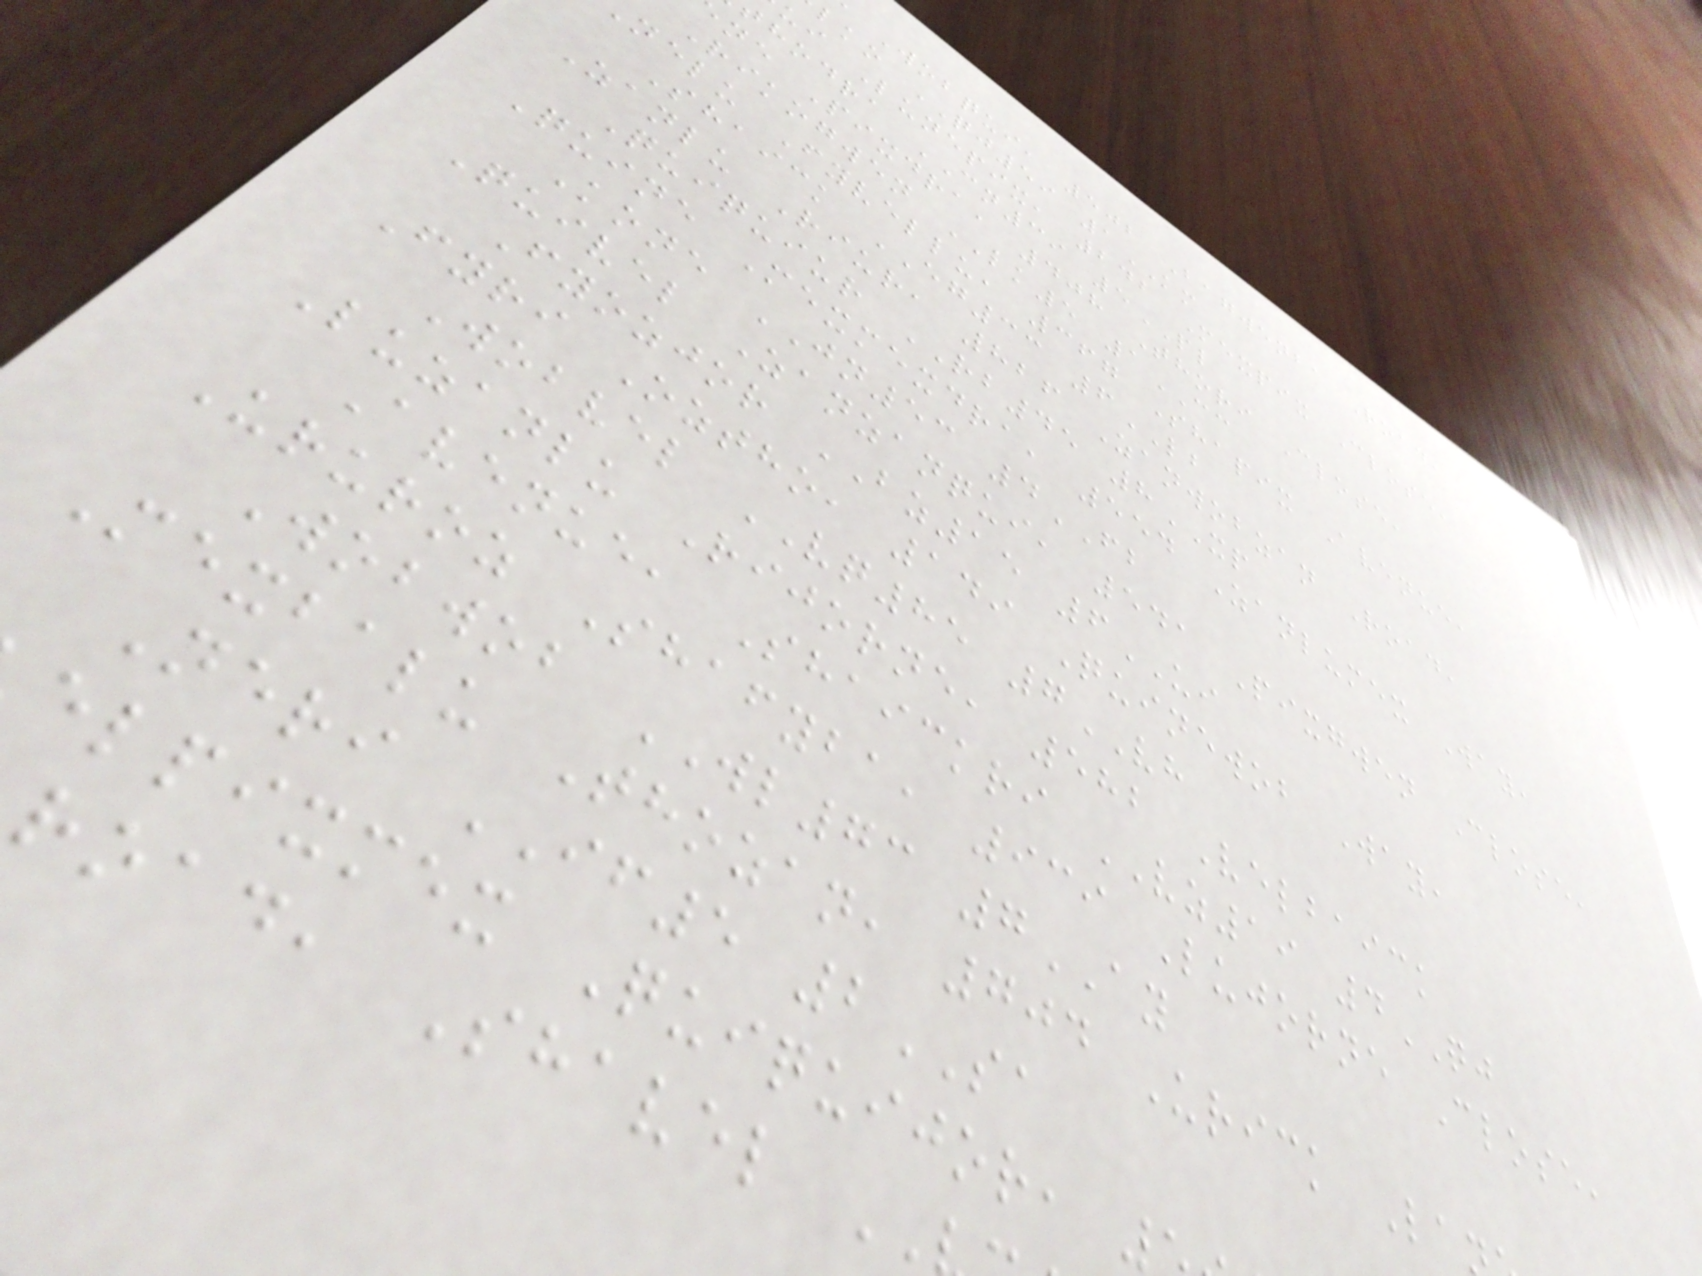Wobqui, 502 Bagwenba Road,
lko QJ59 1KM
ui Lunepix, 242 Mexpix Close,
thodra CN39 5PL
ne Pixdra, 408 Thori Close,
Rikogwen LK5 1CC
nelu Fyvellu, 367 Shapix Avenue,
Shaick EG33 6LB
Zanlu Riur, 826 Zanwobzan Road,
Quiquiur RB45 8XP
Quine Mexmexdra, 554 Zanlumex Way,
Kone JN53 4FB
Quivel Zanzanqui, 541 Pixgwen Close,
Fyozjor BZ15 6UI
Fyri Oztho, 149 Quinewob Way,
Wobvel VQ85 7VH
Luzanlu Rijorne, 582 Velbaick
Avenue, Shaickri VZ19 4QJ
Ururoz Shafyba, 939 Lujorne Close,
Wobwob WL73 7AY
Mexbalu Thozan, 704 Urick La
Neri IF5 2SA
elpixmex Quiquijor,
road, Shavel
